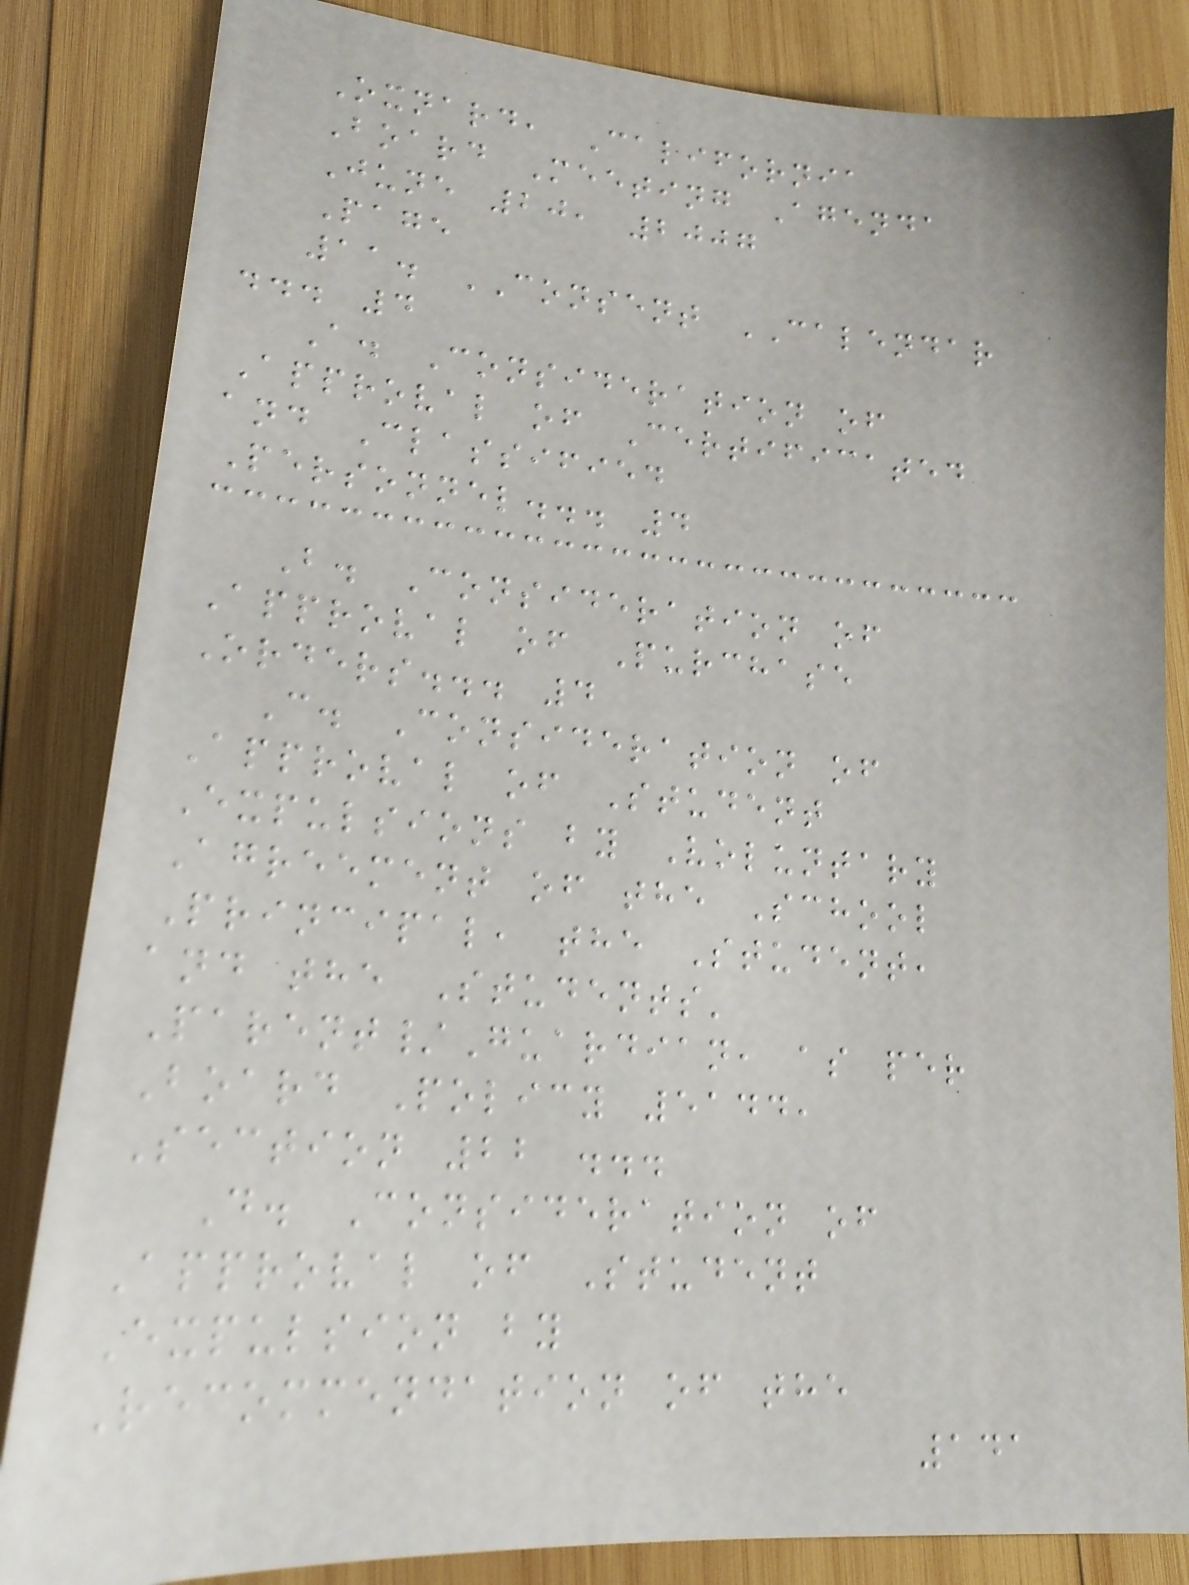Oxnard, California
Board Meeting Agenda
June 20, 2007
Page
11. CONSENT CALENDAR
... 4
A. Consideration of
Approval of Certificated
and Classified
Personnel... 4
B. Consideration of
Approval of Purchase
Orders... 4
C. Consideration of
Approval of Student
Expulsions by Voluntary
Agreement of the School
Principal, the Student,
and the Students'
Parent/Guardian, as per
Board Policy 5144,
Section 22 ...
D. Consideration of
Approval of Student
Expulsion by
Recommendation of the
141
